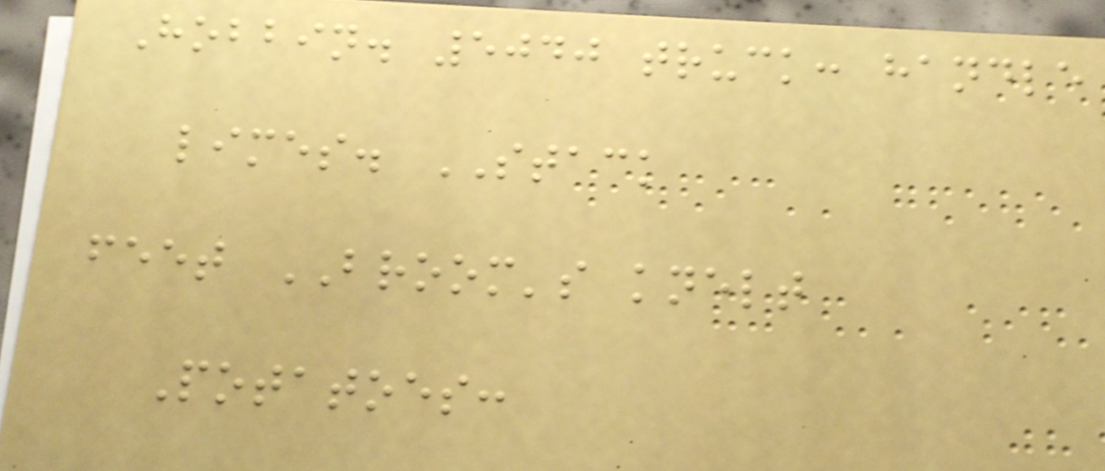Hobbin. 5040 truck: handle
limes. STACK
feet BROOM's knelt
Potatoes:
